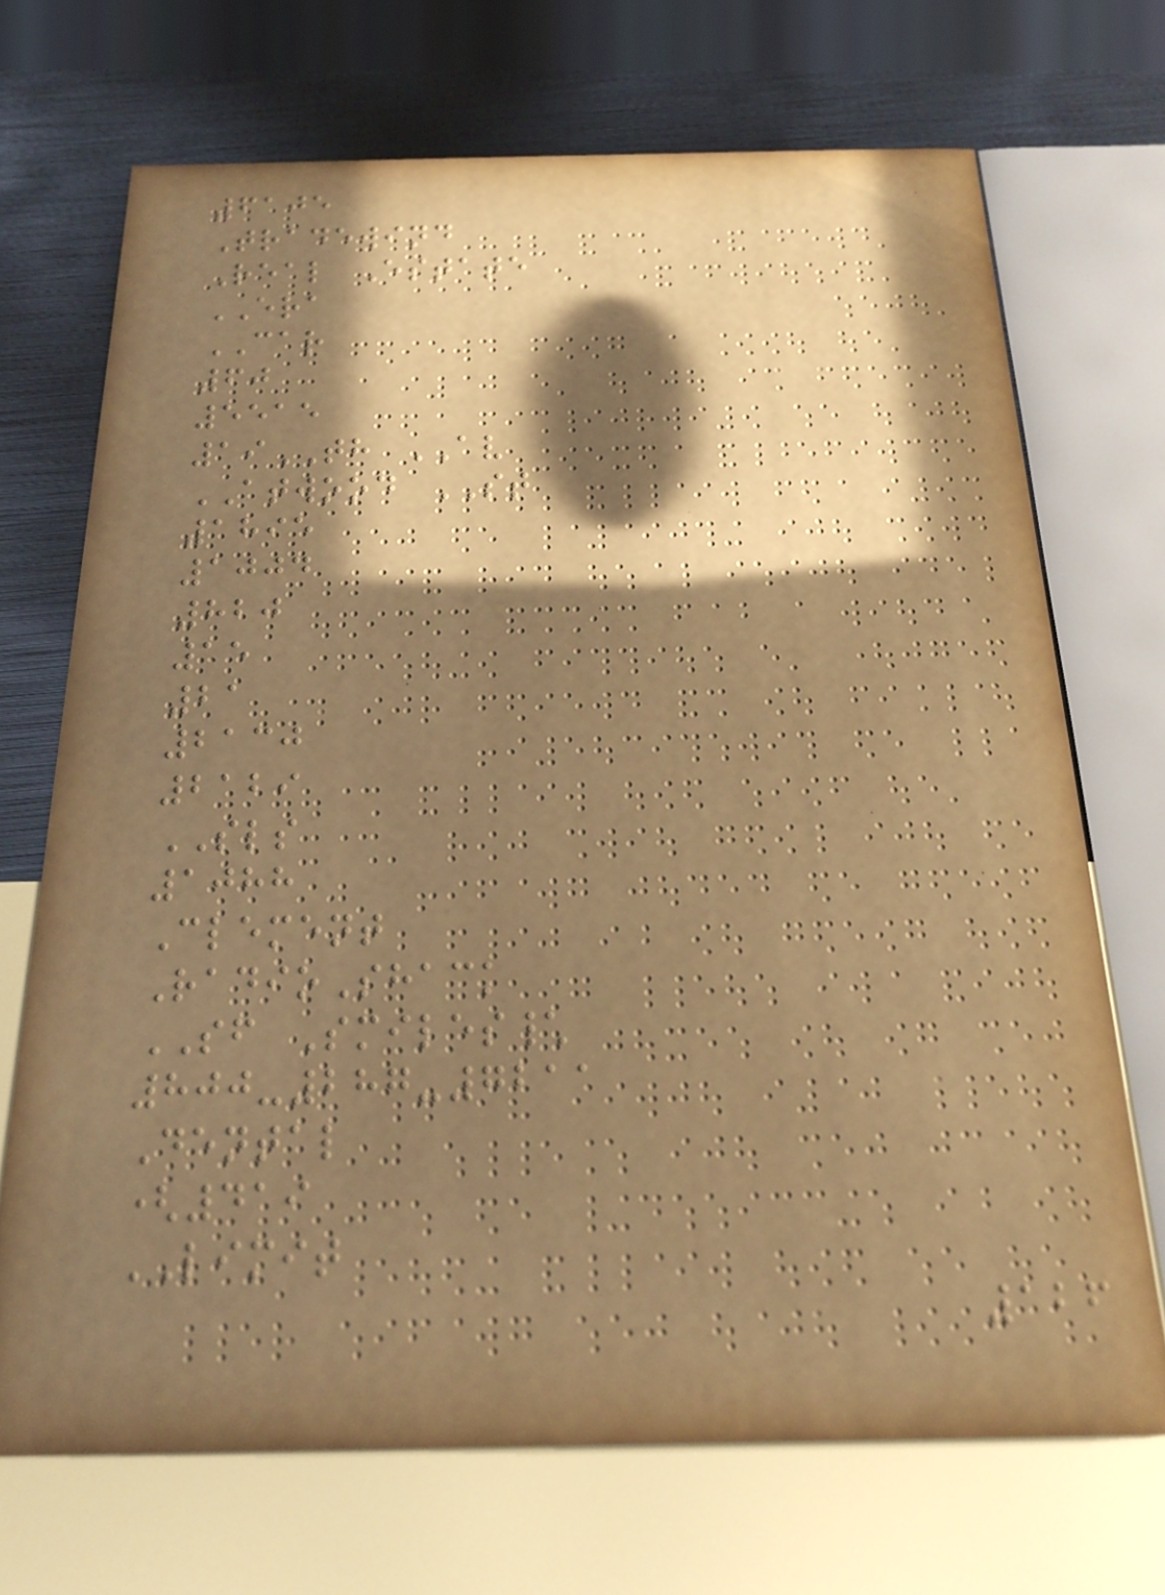6105
Tradewind
Real Estate
ERA
CAR
60
5515
19TH AV
ATWOOD ST
1895
1004
820
15
21
2130
2129
SLS
1088
Clement
RadioShack
SF Smiles\
800-287-7211
Dental
(419
LIMIT
126
